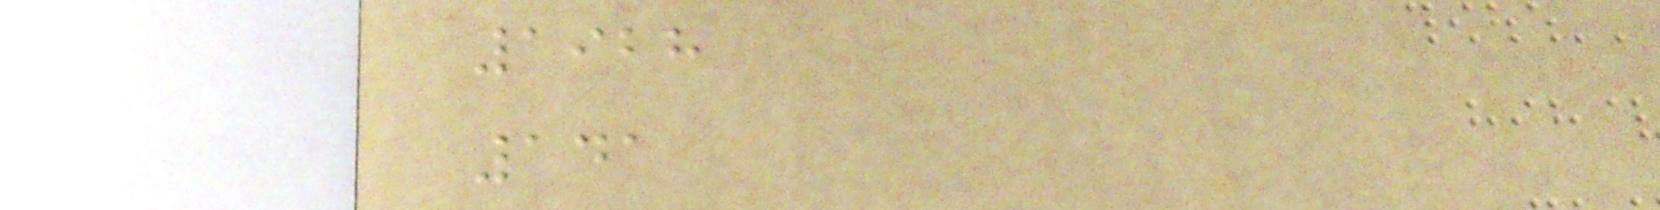1928
141
